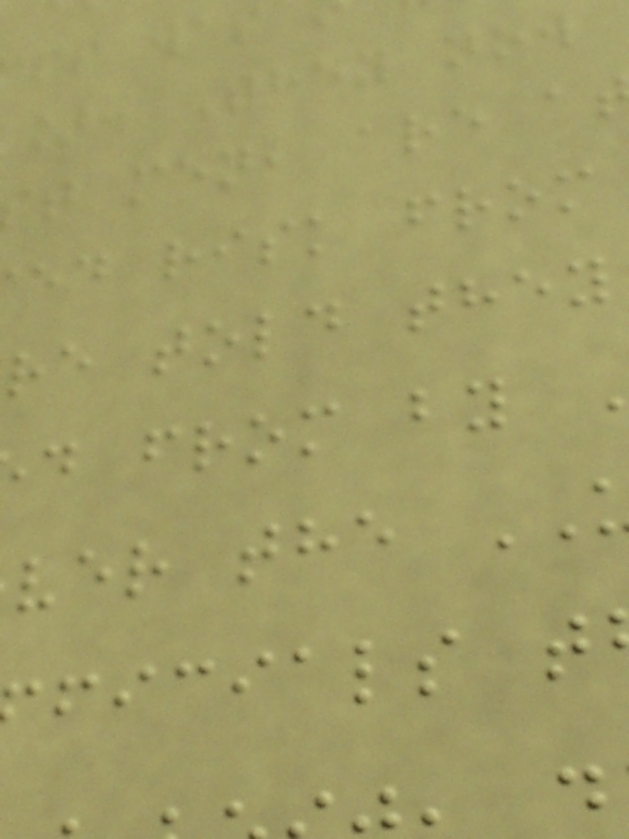]. They now
t men, are a
ed risk from
re told they
d from by
ficials t
